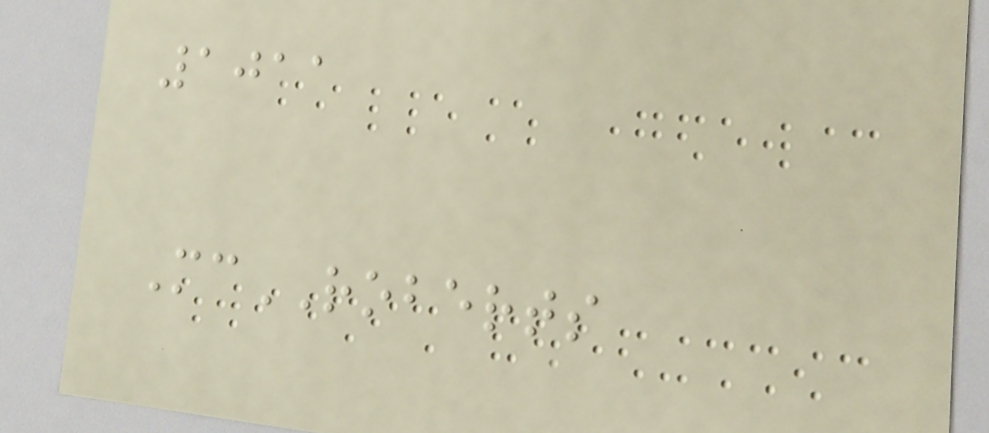1011
McROBERTS
